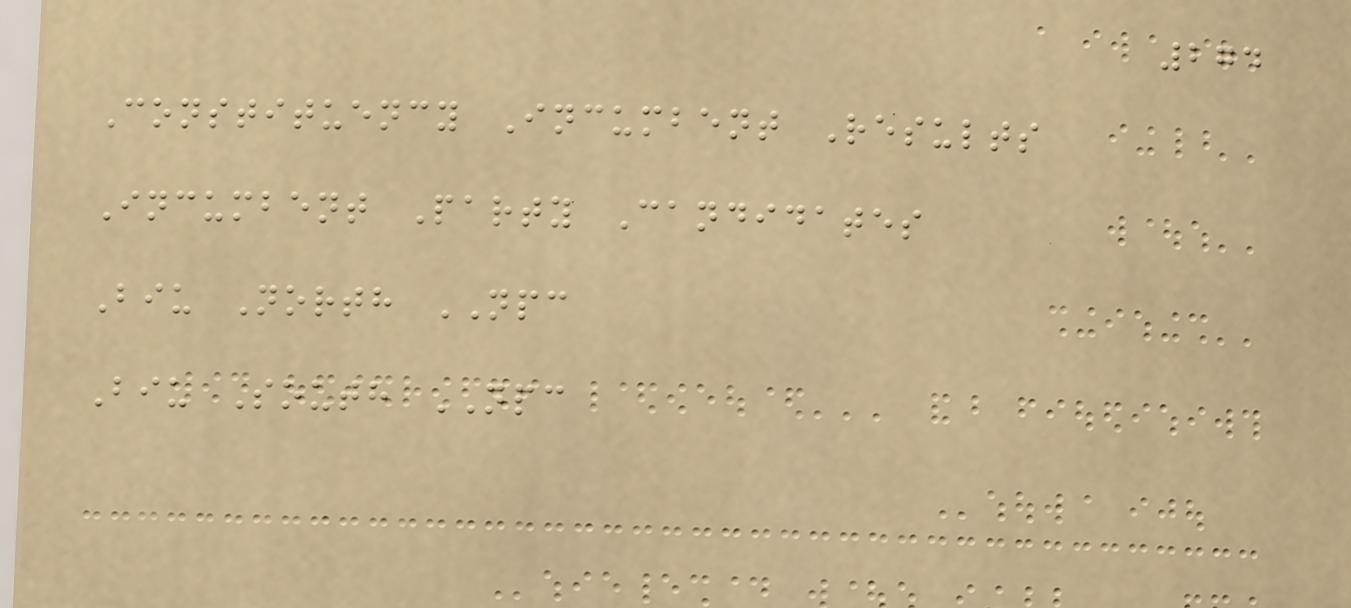274
Constituency Incumbent Results
Incumbent Party Candidates
Biu North NPC
Biu South NPC
